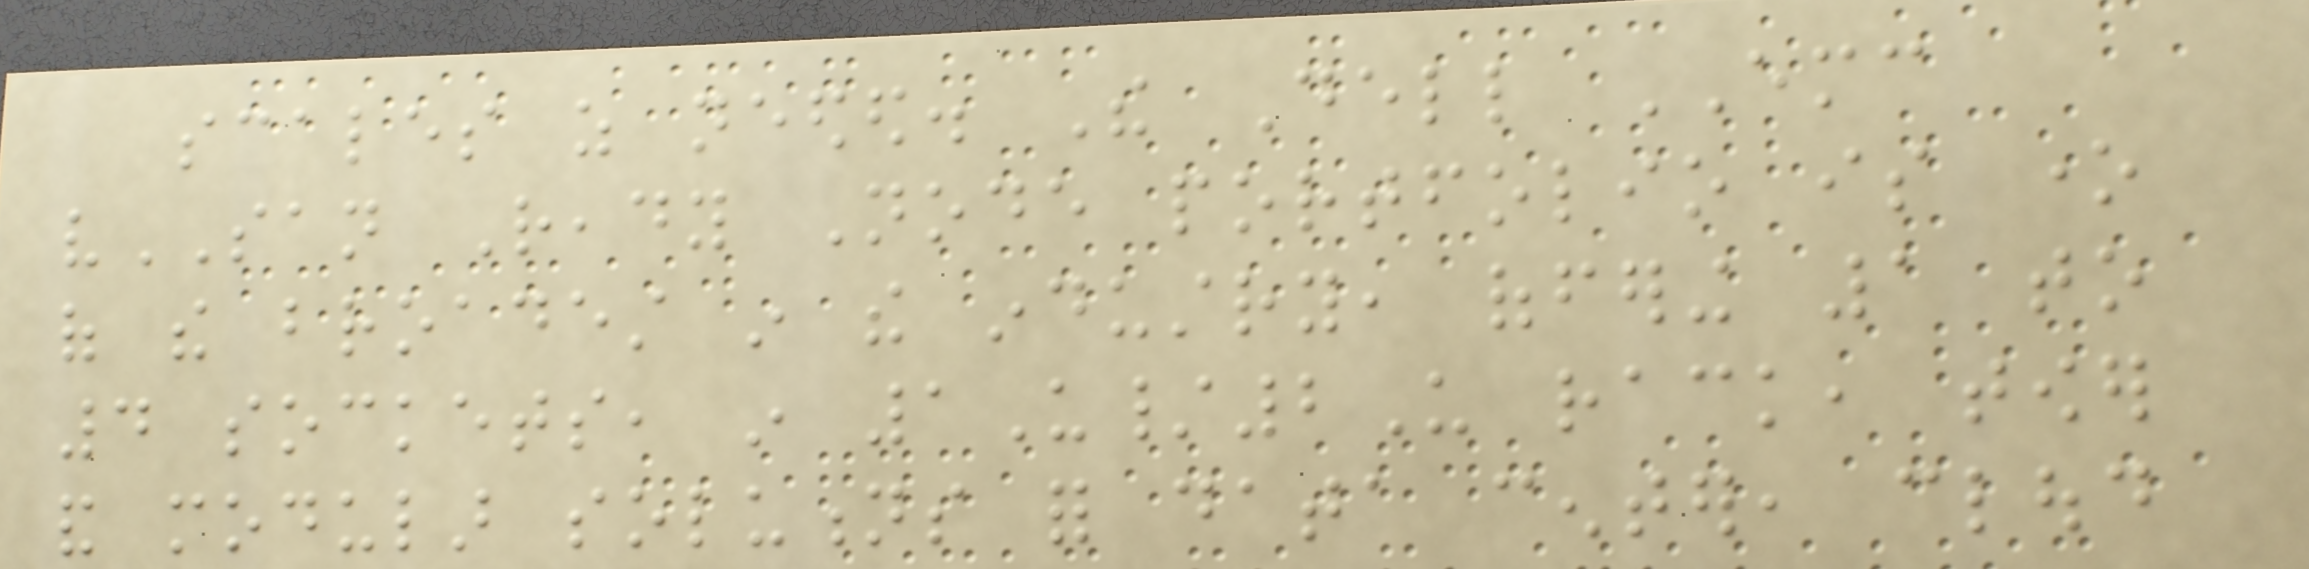scales as needed. The Dell EMC
vSAN Ready Node portfolio is one
of the broadest in the industry, offering 1 to
4 sockets, in 1U/2U rack, tower
and modular solutions for data center, cloud
